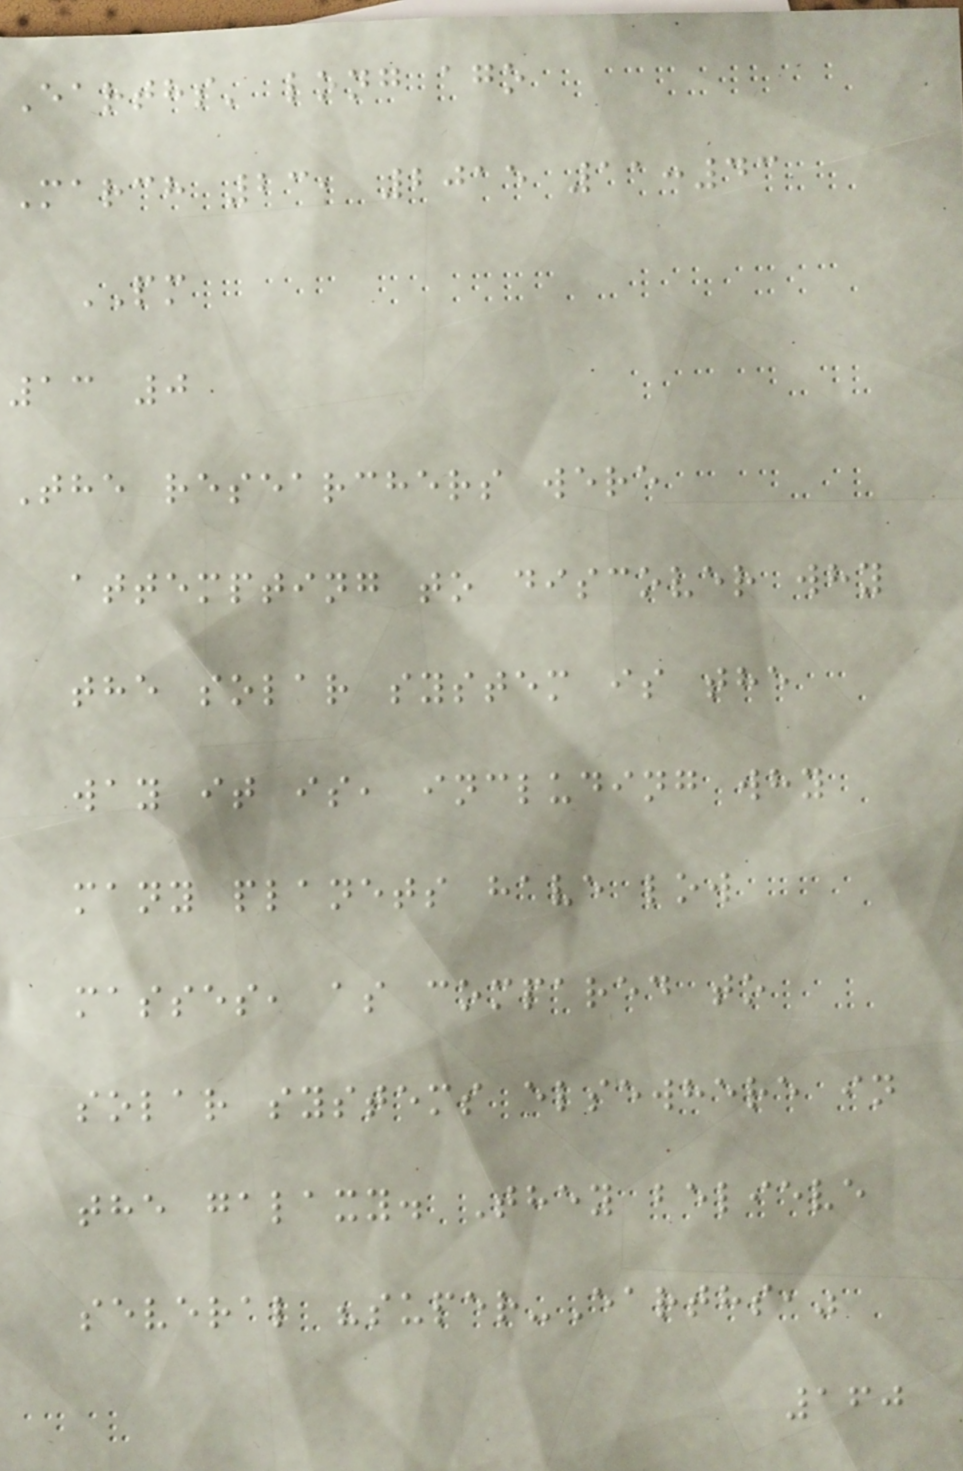Earths' long ago
March 23, 2015 11:43
PM
13 0
The researchers were
attempting to discover why
the solar system is the
way it is, including why
many planets have low
masses, as compared to
solar systems elsewhere in
the galaxy. They believe
several "super-Earths,"
160
